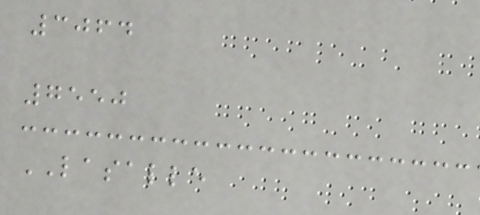3064
7550
LASALLE
